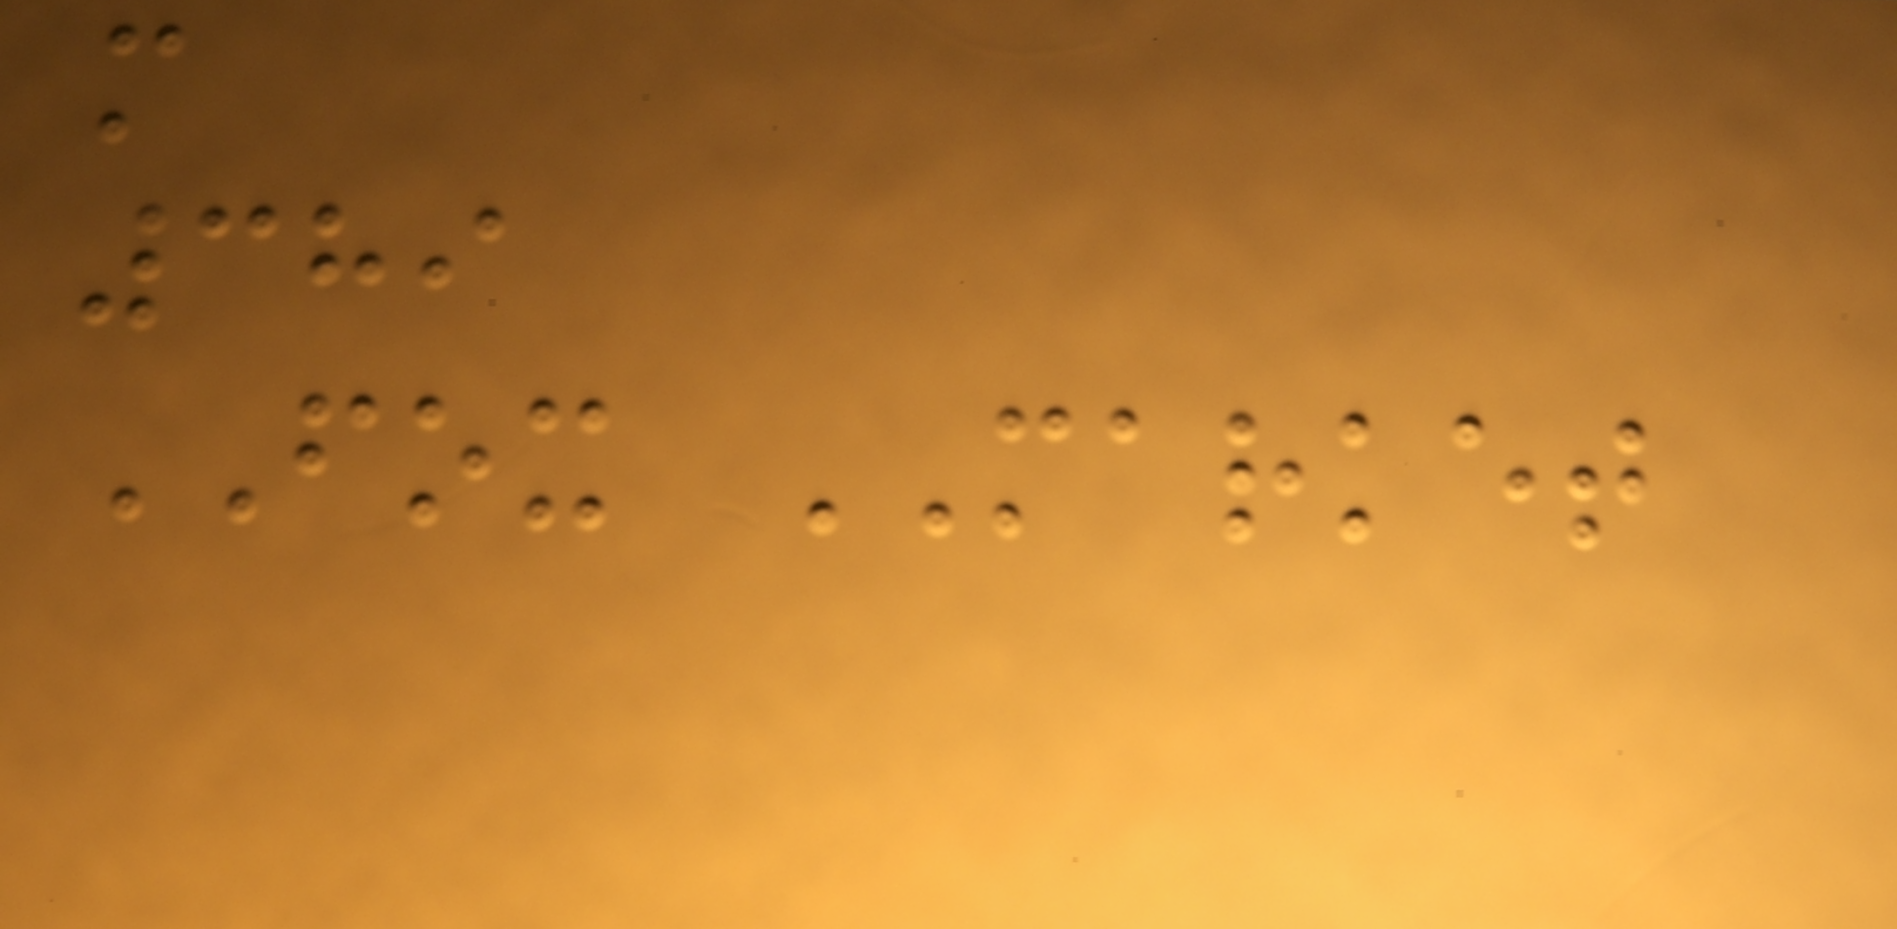m
389
FOX MARKET
